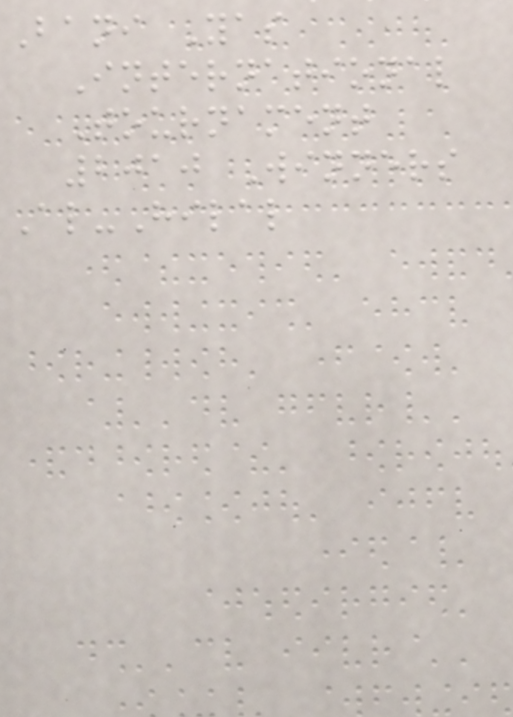Bani Yas
International
Tournament
2010 Winners
Al-Hilal
